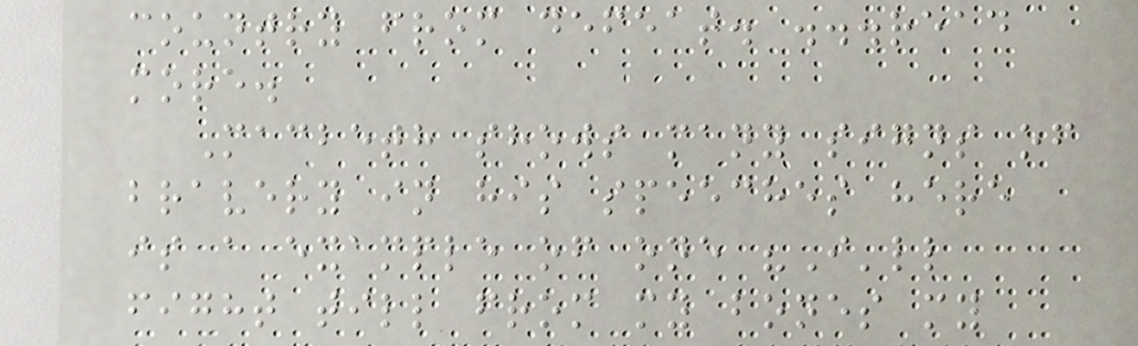country from defeat. ...read
more.
Macbeth shows many signs of
bravery in his speeches here
is a example of one "I'll
fight till from my bones my
